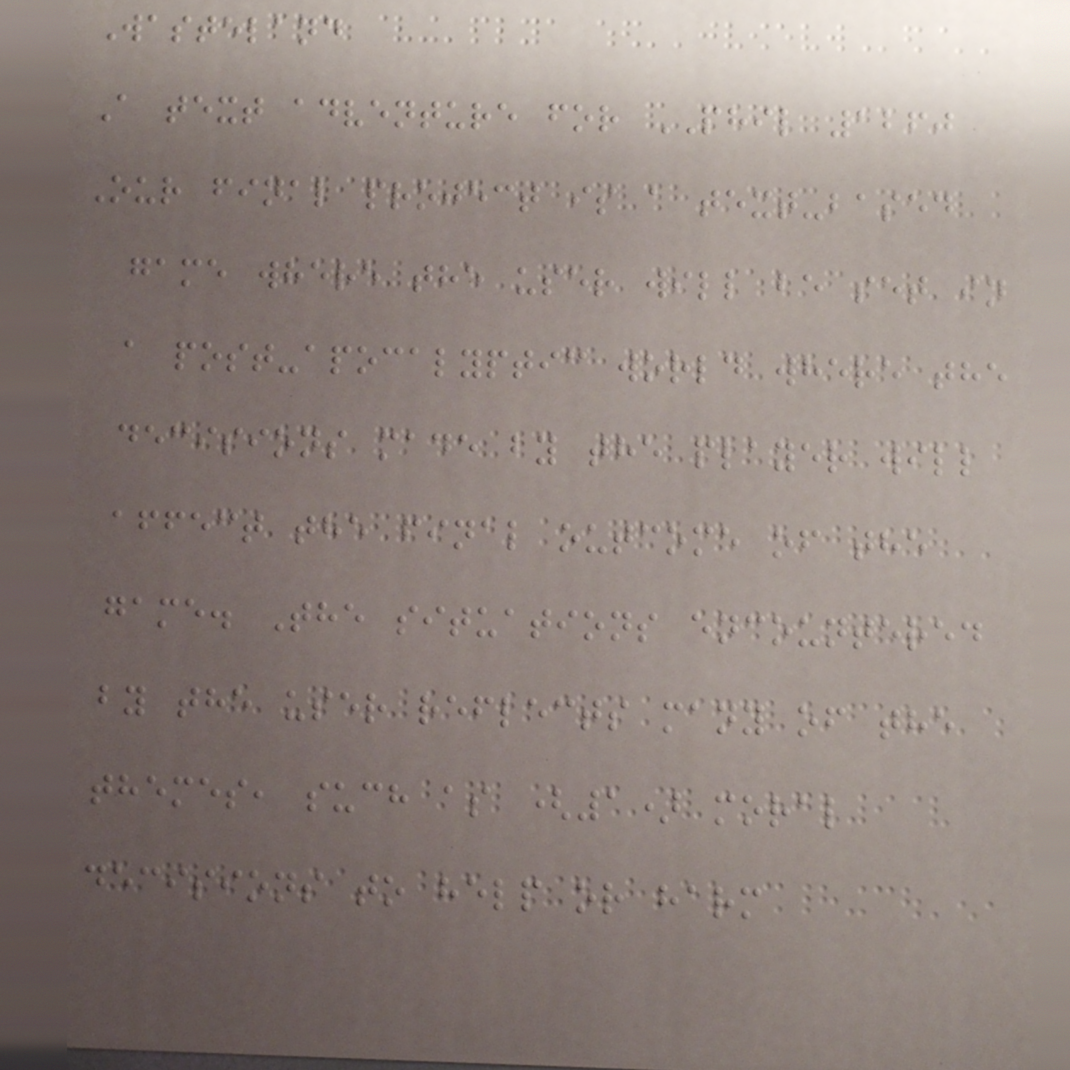Wasteland
A text adventure for PHIL 1260
Our final project is a text-based
game where the user will be set in
a post-apocalyptic world where the
decisions made by the player will
affect the final outcome of the
game. The situations encountered
by the user reflects many of the
themes, such as (1) moral
decisions to help or harm
